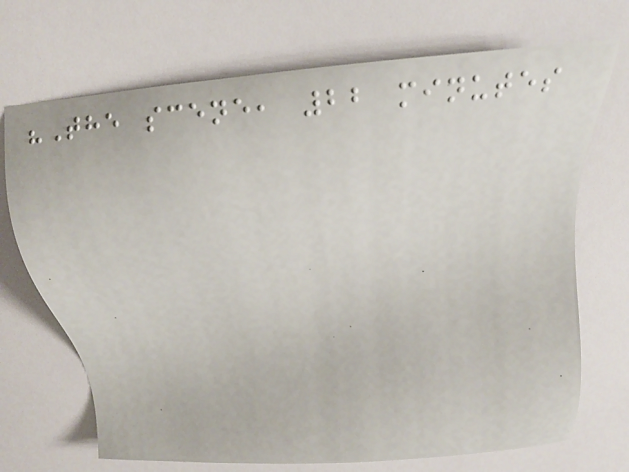"The scene, 22 minutes
